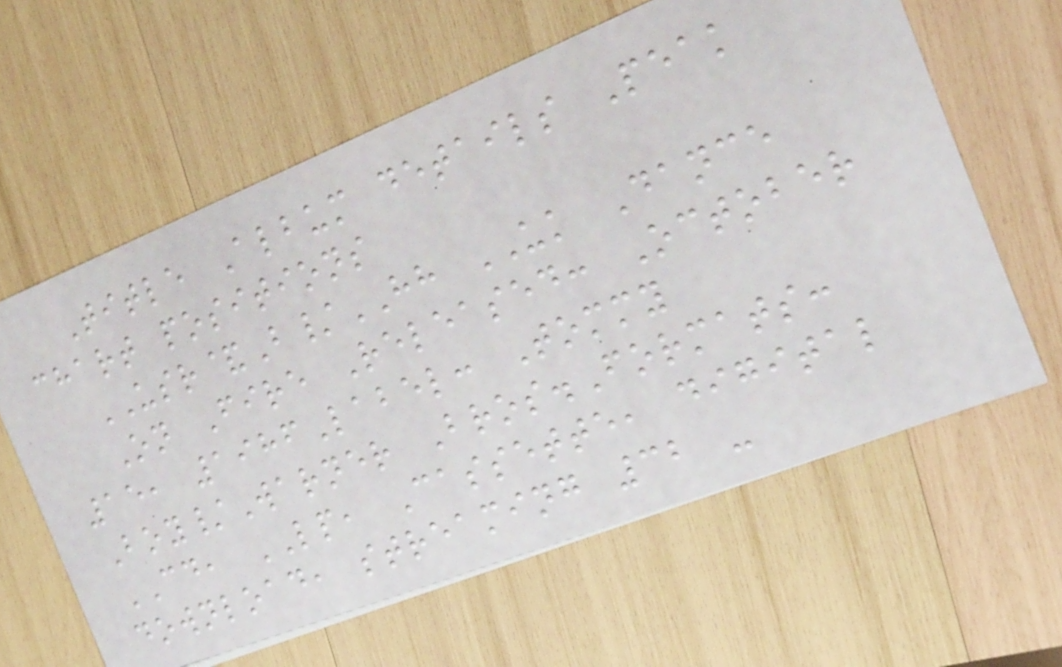Title Album details Peak
chart positions
USR&B/HH UK Dance
On Fire Released: October
15, 1986Label: Tommy
Boy/Warner Bros.Formats:
CD, LP, Cassette, digital
download, streaming 32 -
